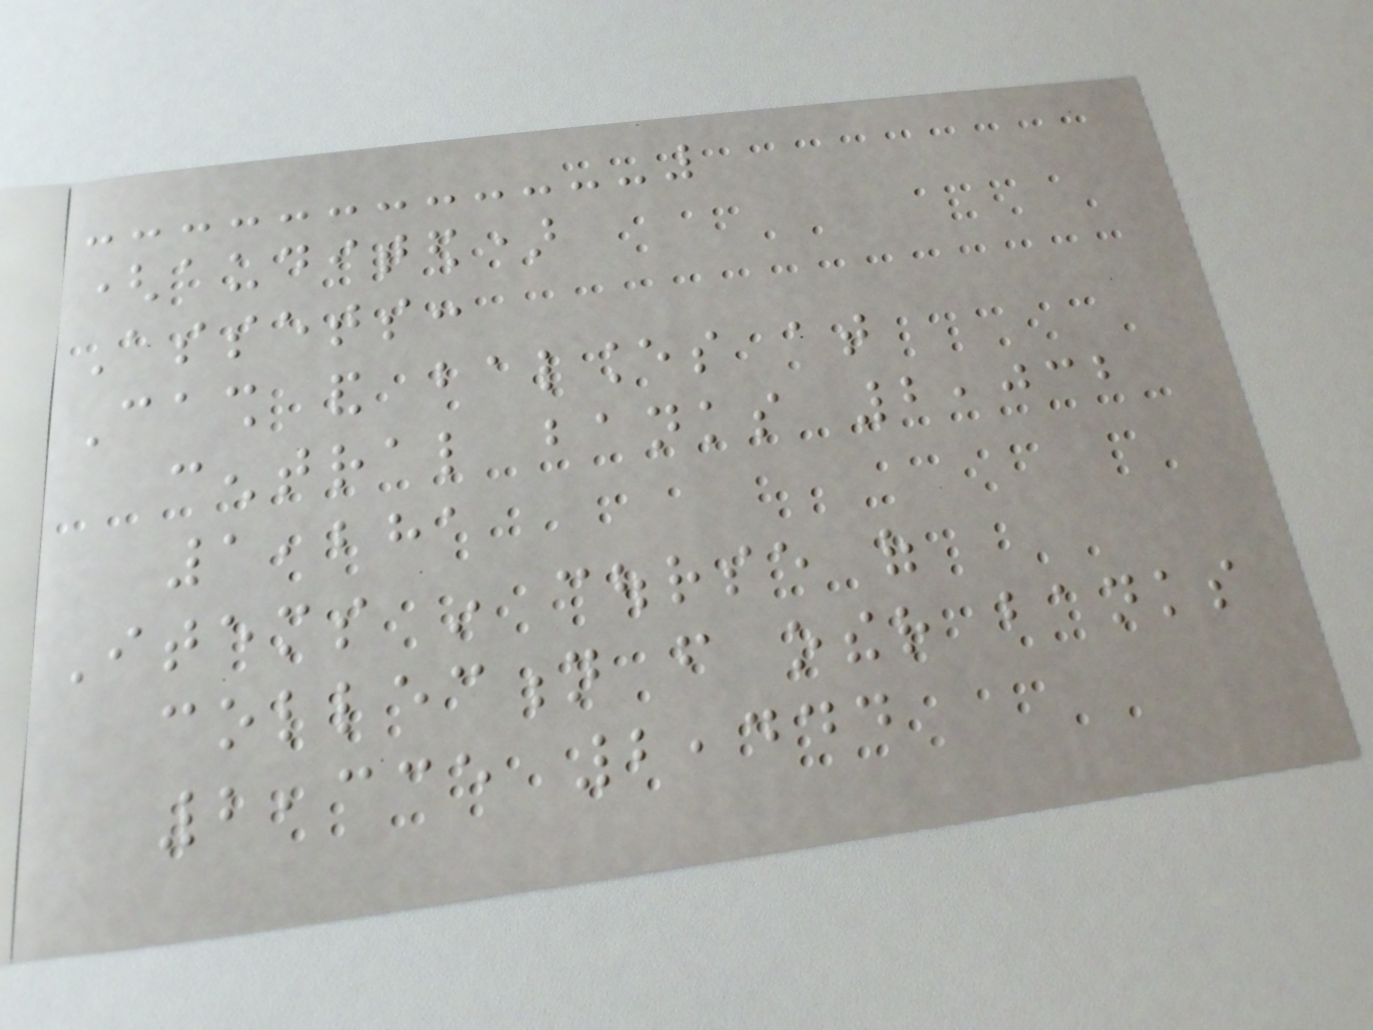(audited)
Assets:
Cash and balances at
central banks 2,032
1,281
Items in course of
collection from other banks
2,335 2,444
